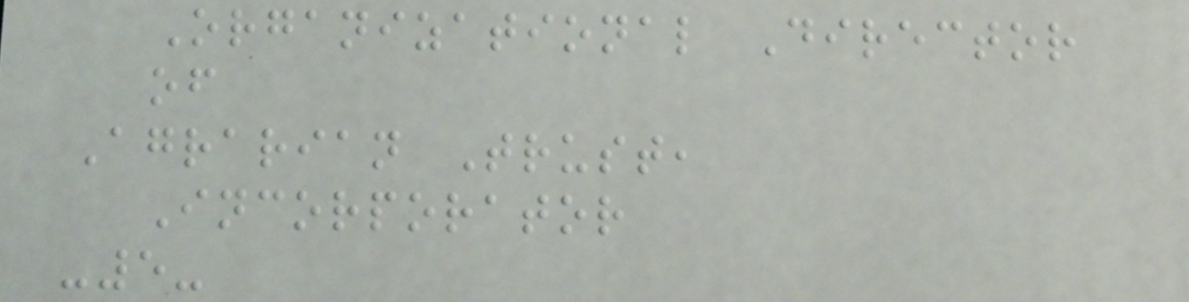Organizational Director
of
Agrarian Trust,
Incorporator
-5-
